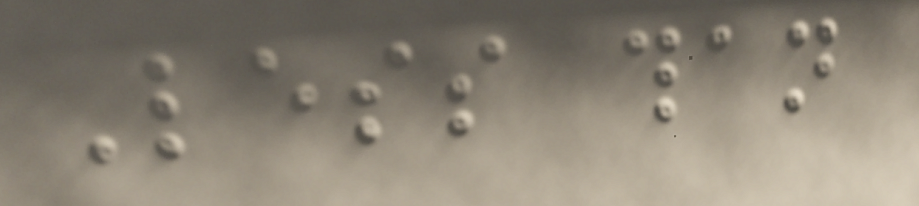Less than
